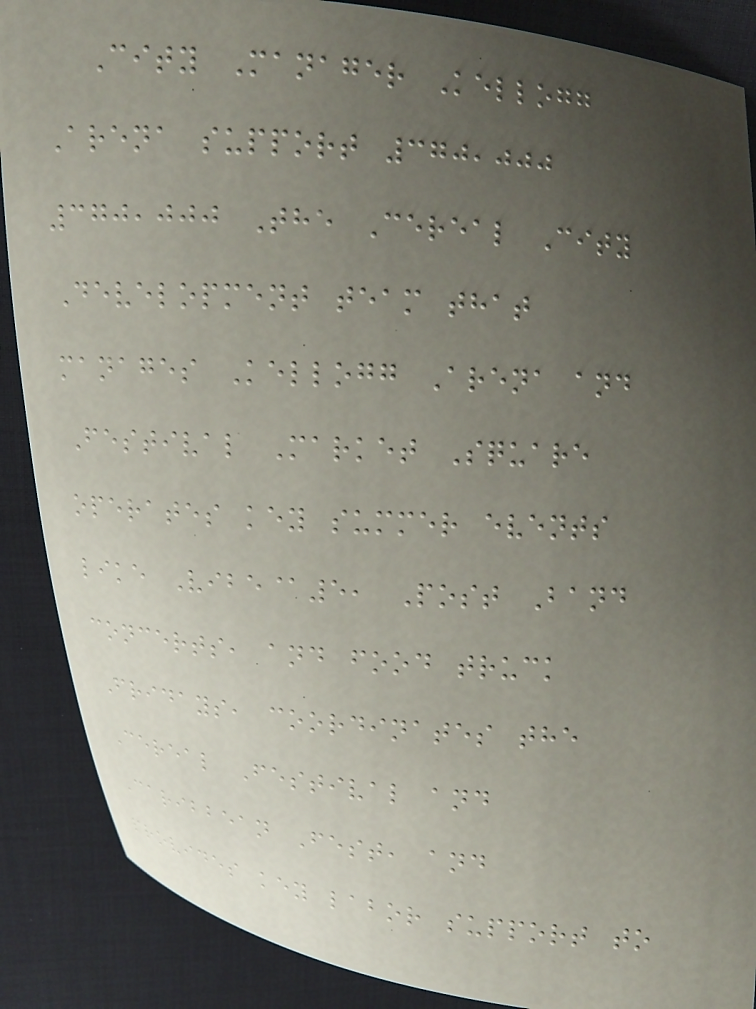City Manager Kellogg
Arena support 370,000
370,000 The Cereal City
Development team that
manages Kellogg Arena and
Festival Market Square
operates key summer events
like Vibe@5, Post Band
concerts, and food truck
Fridays, coordinates the
Cereal Festival and
Caribbean Fest, and
provides key labor support to
